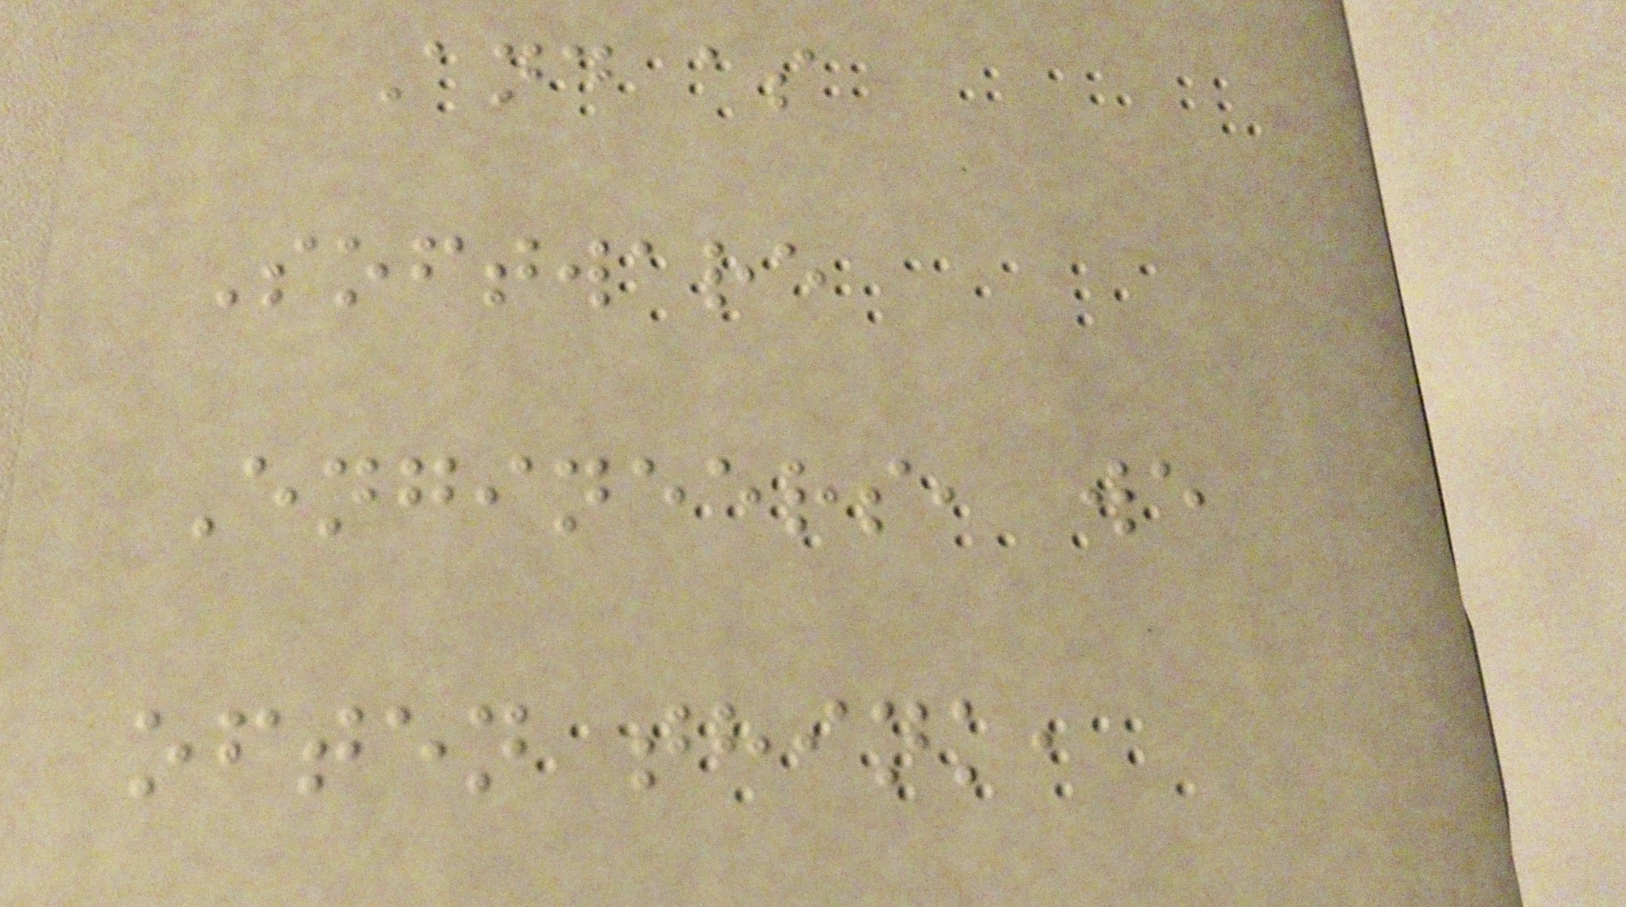And as
Software
Engineers, we
often think,
